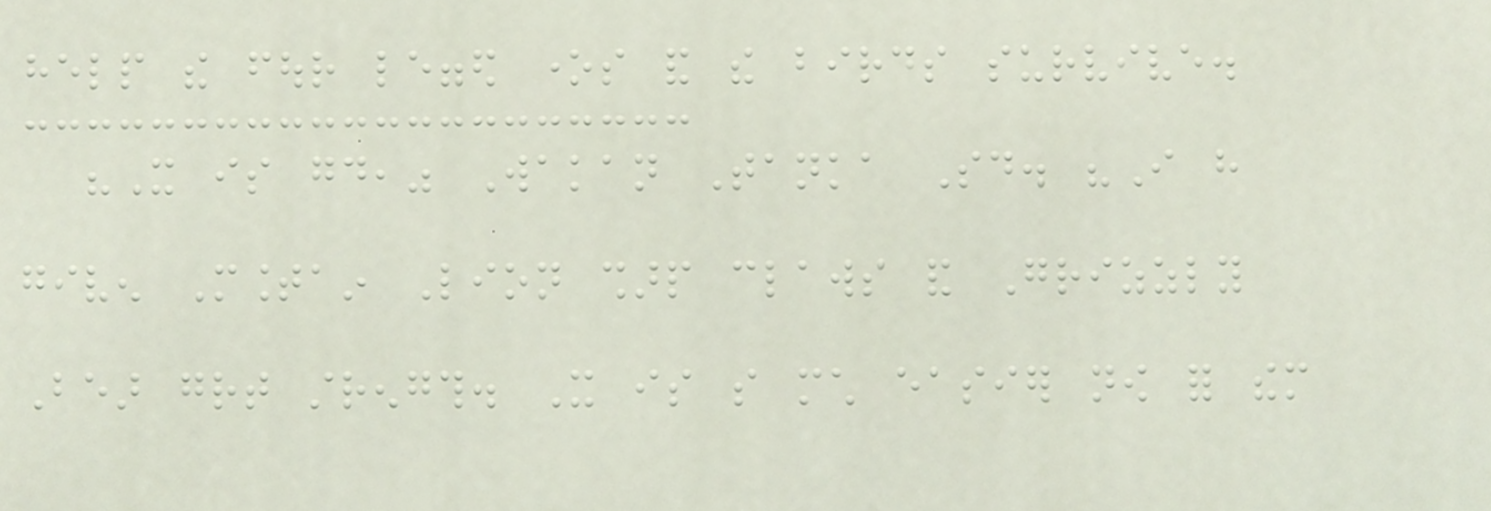help the four legged ones and the birds survive.
"It is good," Wakan Tanka Said. "I have
given Mountain Lion sharp claws and Grizzly
Bear great strength. It is so much easier now for them
